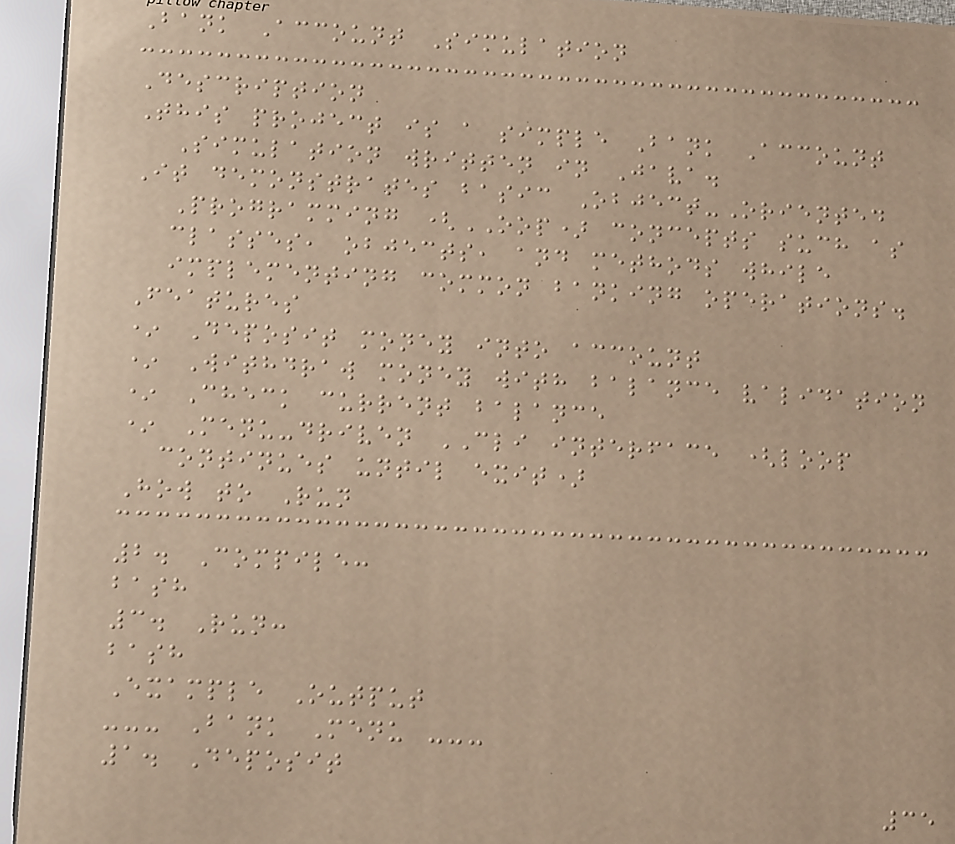Bank Account Simulation
Description
This project is a simple Bank Account
Simulation written in Java.
It demonstrates basic Object-Oriented
Programming (OOP) concepts such as
classes, objects, and methods while
implementing common banking operations.
Features
* Deposit money into account
* Withdraw money with balance validation
* Check current balance
* Menu-driven CLI interface (loop
continues until exit)
How to Run
2. Compile:
bash
3. Run:
bash
Example Output
--- Bank Menu ---
1. Deposit
35
